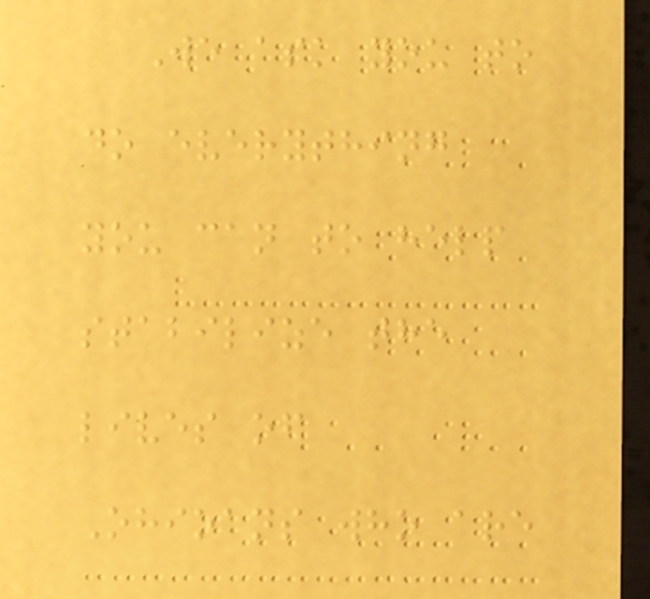We ask you to
do everything
you can to help
stabilize the
lives of
Ohioans who are
